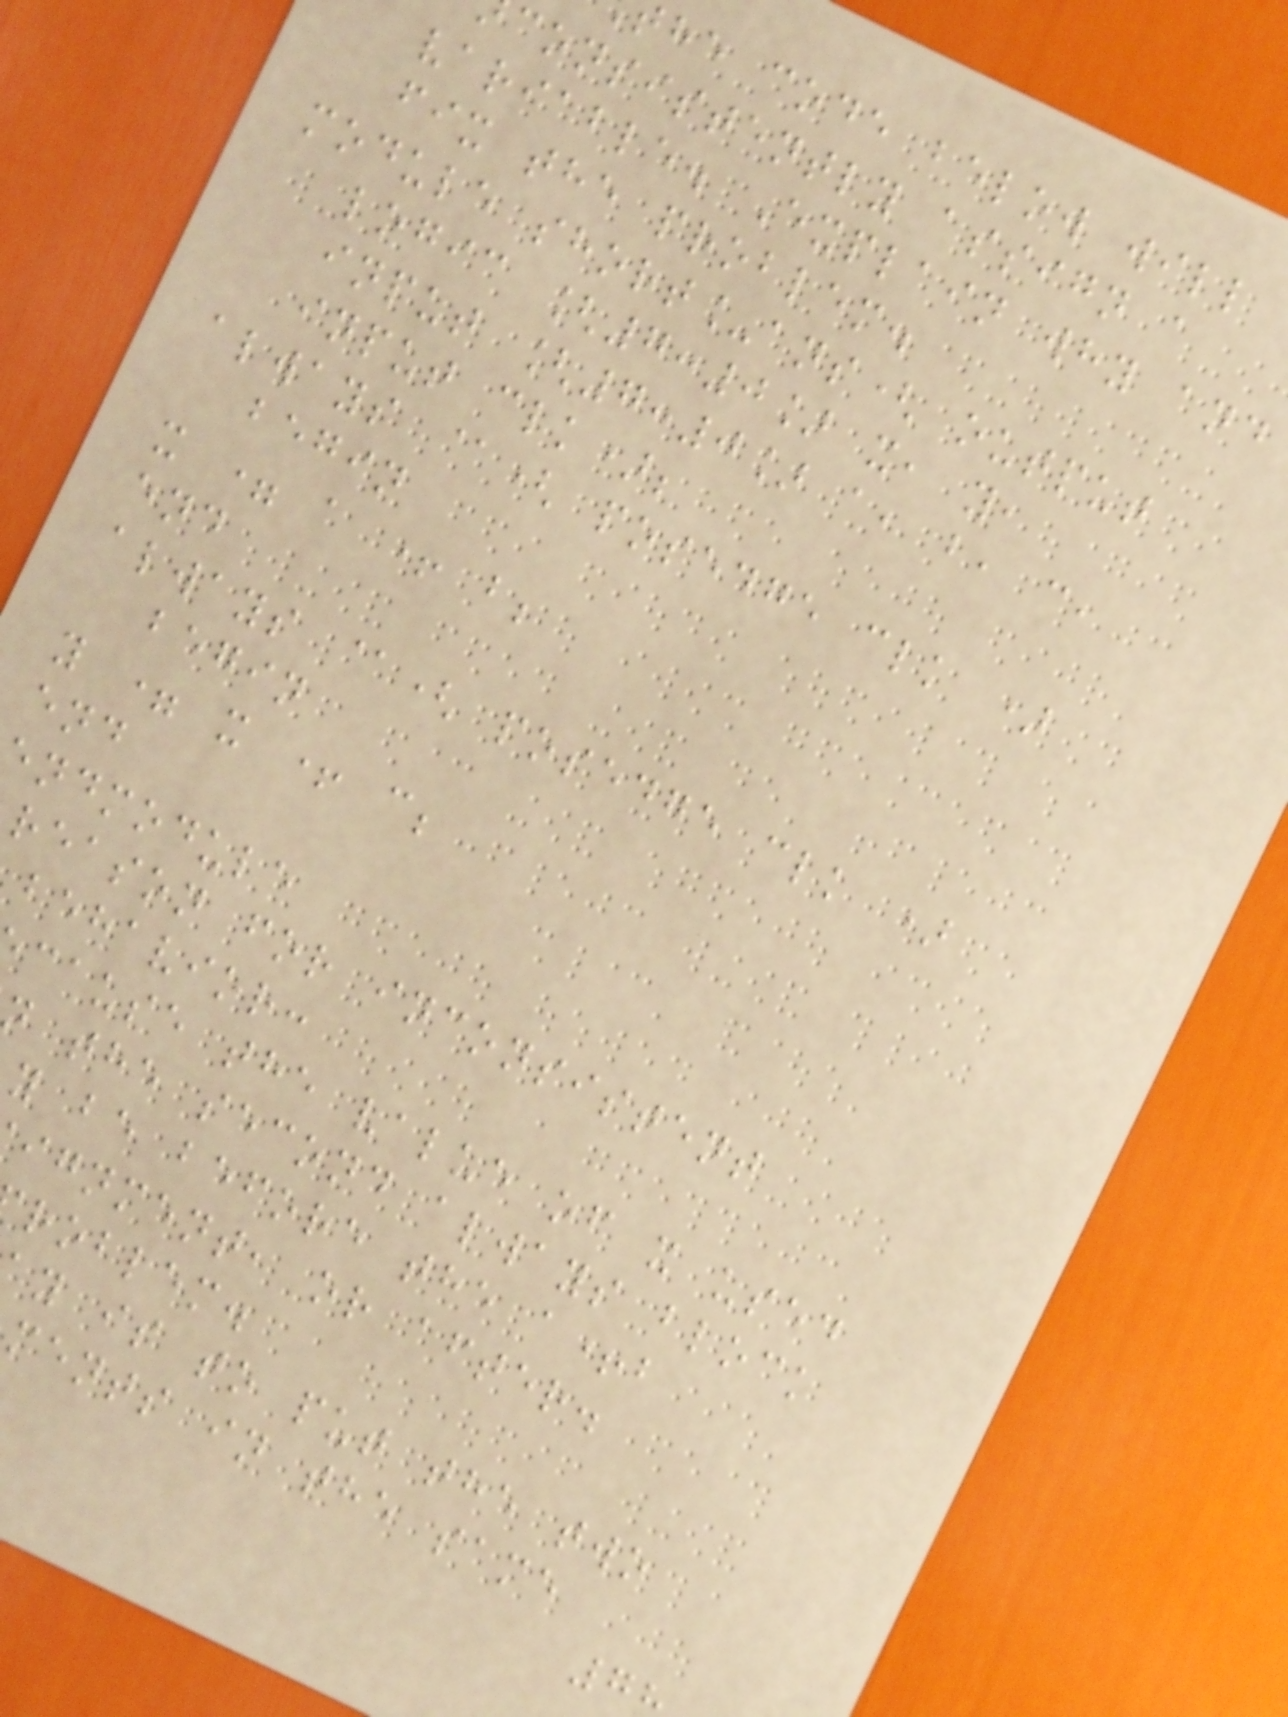he code below will
consistently assign a
variable. Explain why and
fix the problem.
module short_ans( output
logic [7:0] x, y,
input [7:0] a, b, c,
input clk);
always @( posedge clk )
begin
x = a + b;
end
always @( posedge clk )
begin
y = x + c;
end
endmodule
reason for inconsistent
behavior:
cause the value of x used
the second always block
y be before the a+b
ignment, or after.
roblem.
y is to put the two
ments in the same
